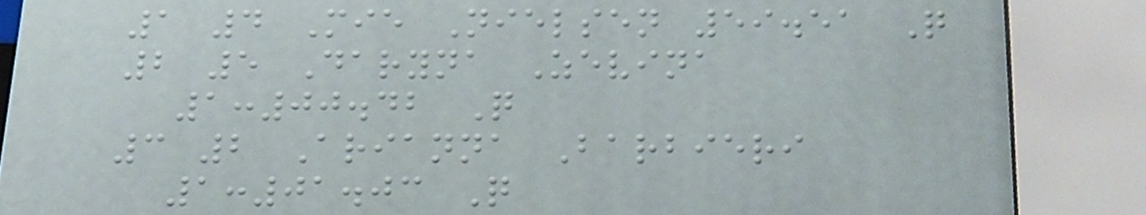1 4 Mie Nielsen 59.51 Q
2 5 Daryna Zevina
1:00.42 Q
3 2 Arianna Barbieri
1:01.03 Q
